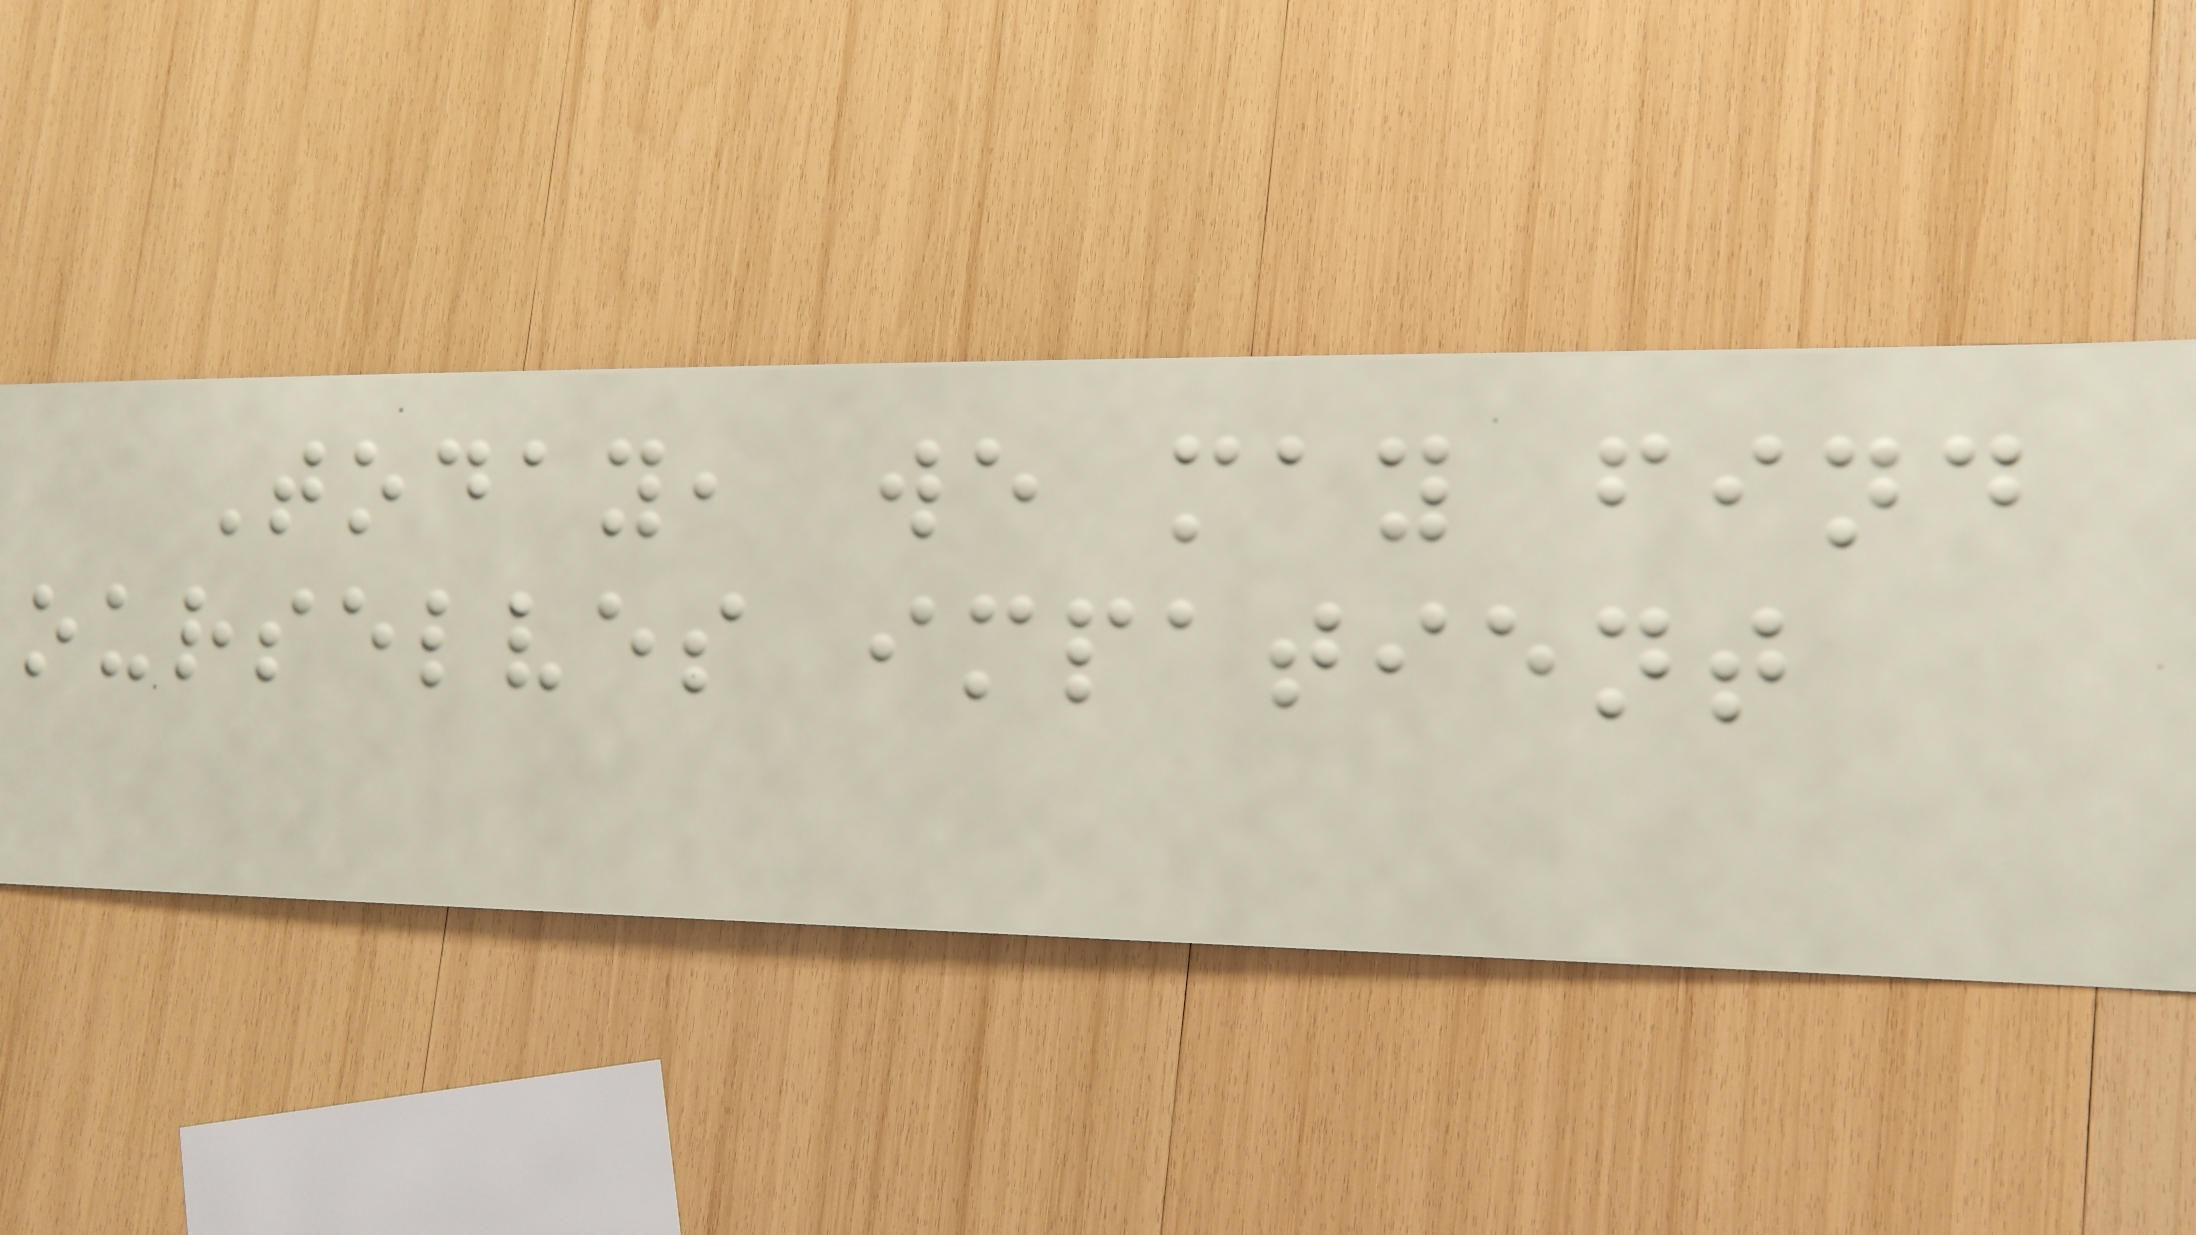Today, we may find
ourselves impatient
